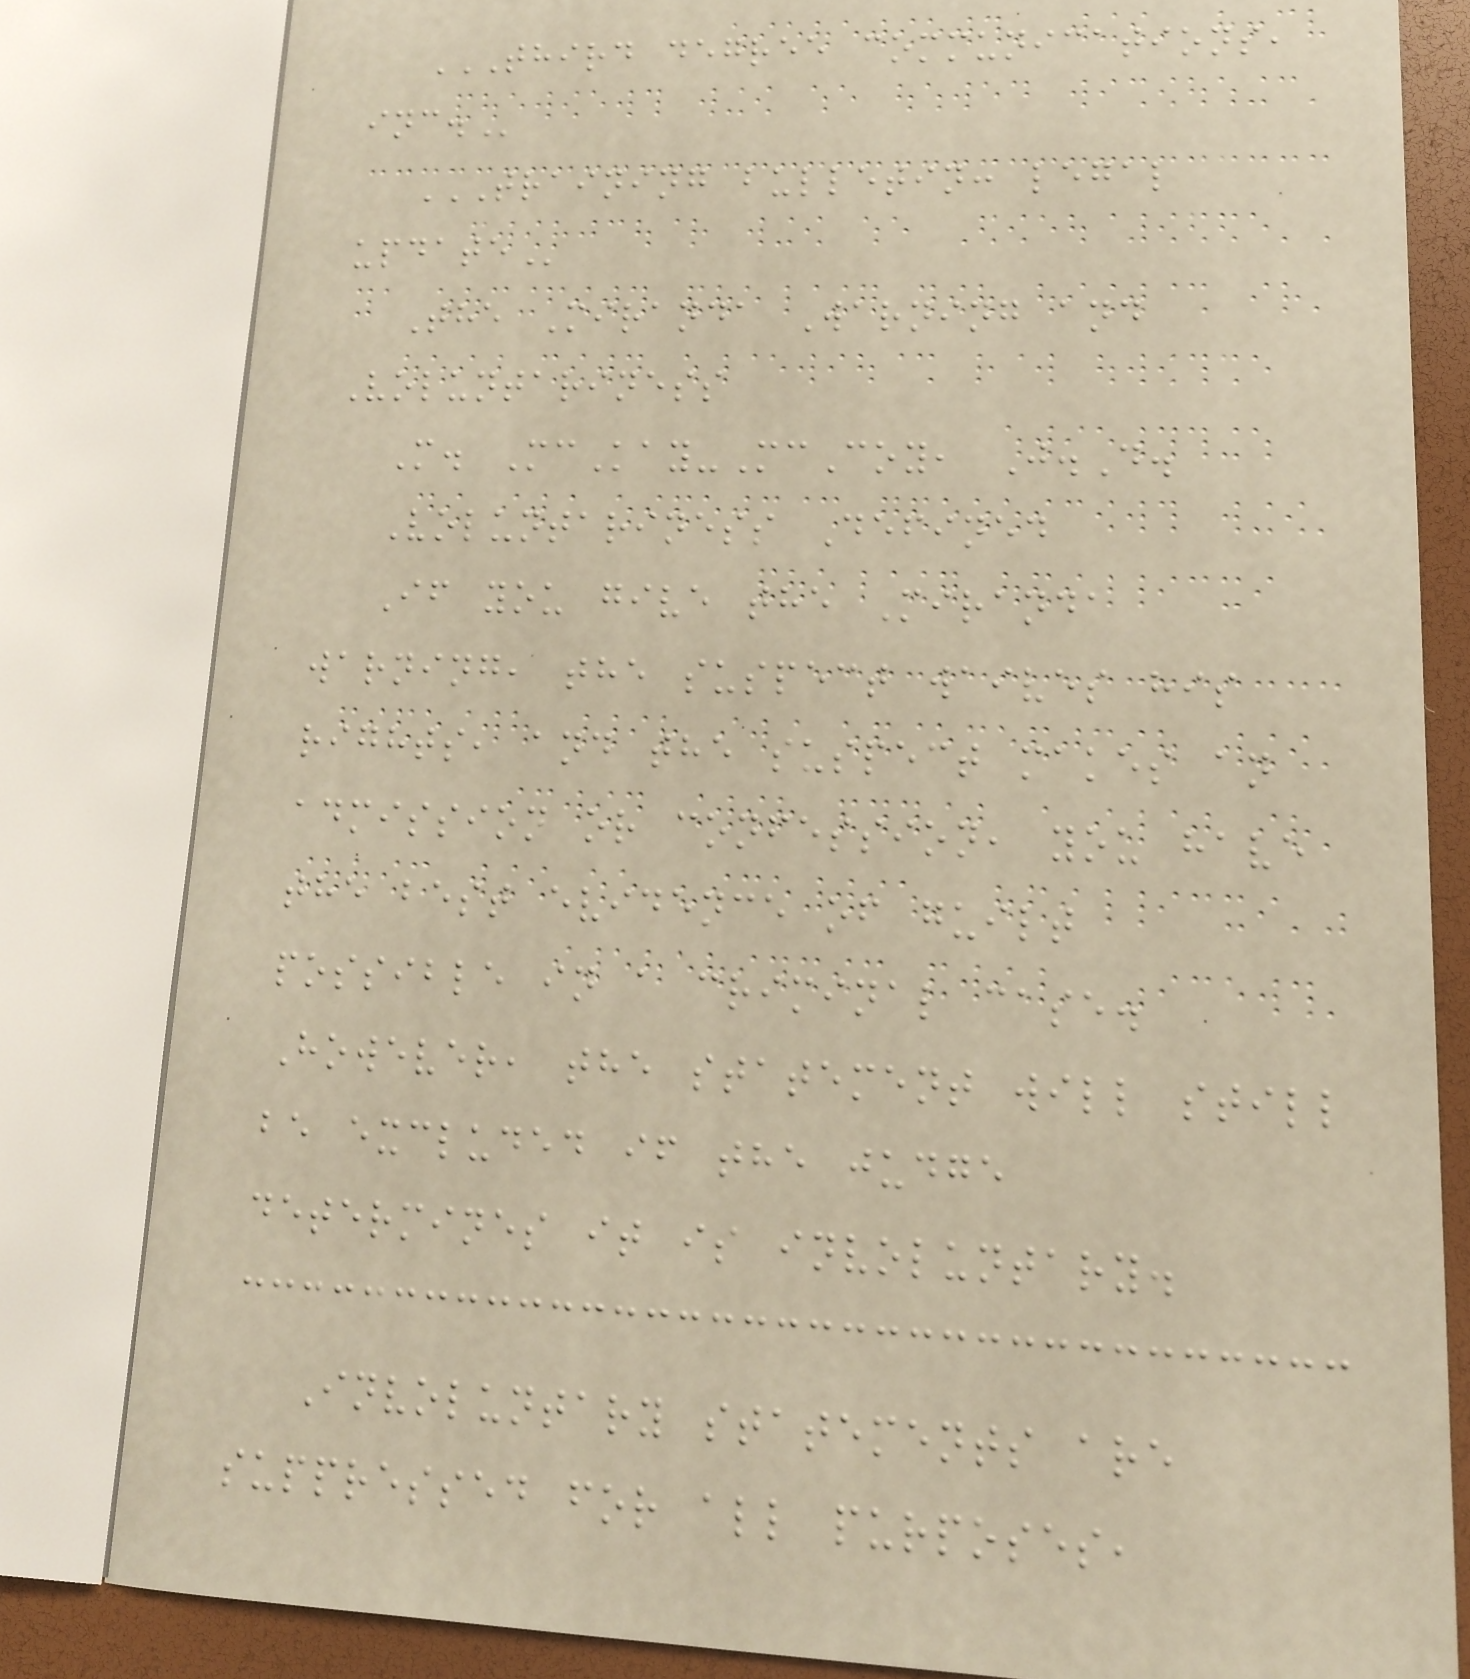THIRD DEGREE COMMUNICATIONS,
INC.
TRAINING BULLETIN: LEGAL
UPDATE
The Miranda Warning and
Voluntariness
M. McKay-McCoy, J.D.
Voluntariness Defined
If you give the Miranda
warning, the suspect waives his
rights, and the suspect makes an
admission or confession, you have
the best evidence of guilt
possible in a criminal case.
However, the statement will still
be excluded if the judge
determines it is involuntary.
Involuntary statements are
suppressed for all purposes,
